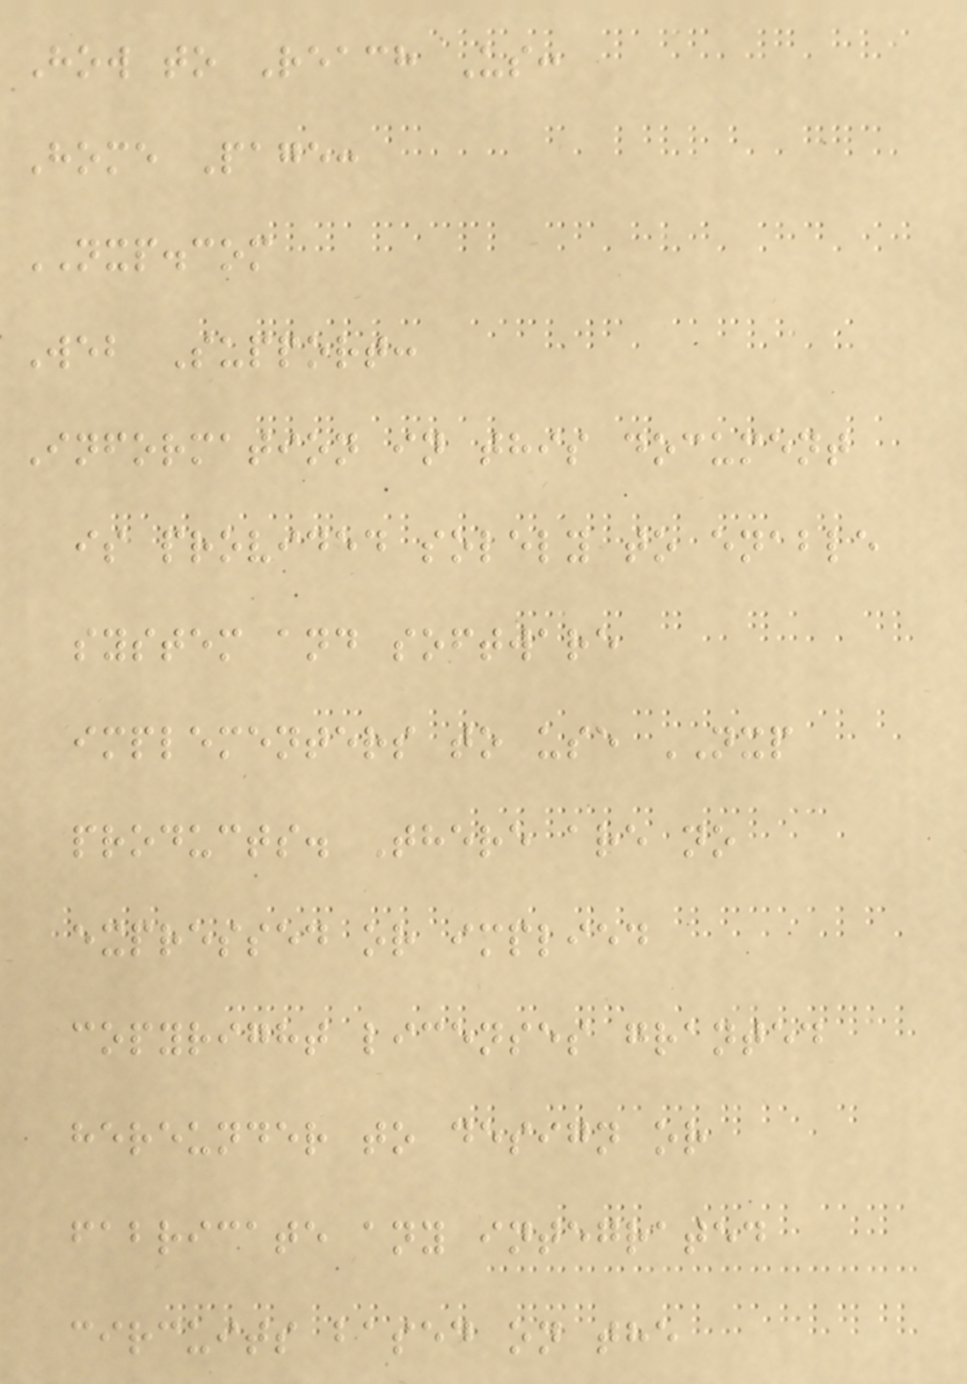How to Reach Us:
Home Page:
NXP.com
Web Support:
Information in this document
is provided solely to enable
system and software
implementers to use NXP
products. There are no
expressed or implied
copyright licenses granted
hereunder to design or
fabricate any integrated
circuits based on the
